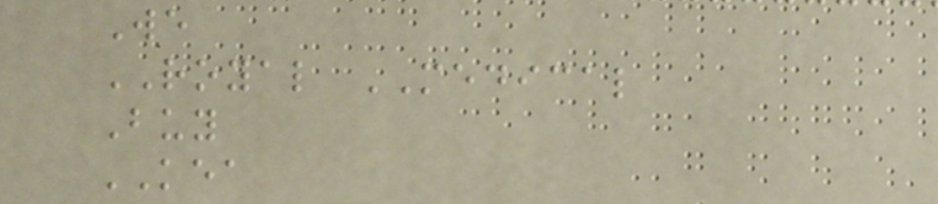We
ROYAL MEDICAL
Buy
KEA
